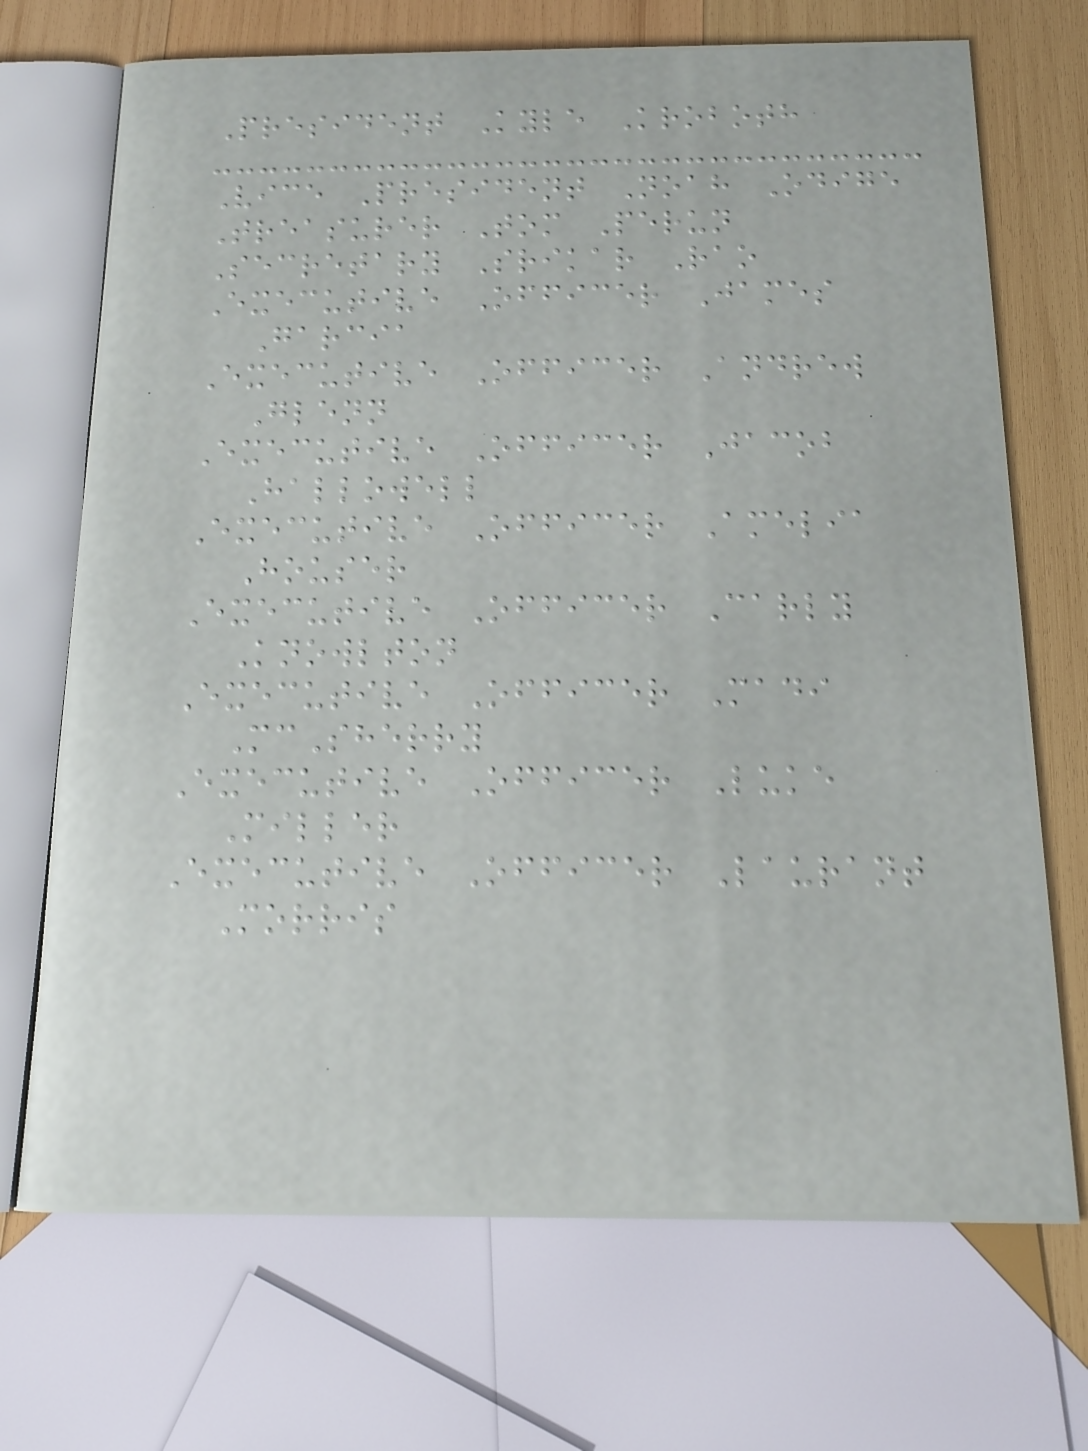President Kyle Kroboth
Vice President Noah Odige
Treasurer Tom Perun
Secretary Srikar Rao
Executive Officer James
Garcia
Executive Officer Andrew
Glenn
Executive Officer Jacob
Hallowell
Executive Officer Amelia
Houser
Executive Officer Carly
Knowlton
Executive Officer Madi
McSherry
Executive Officer Luke
Miller
Executive Officer Laurant
Morris
